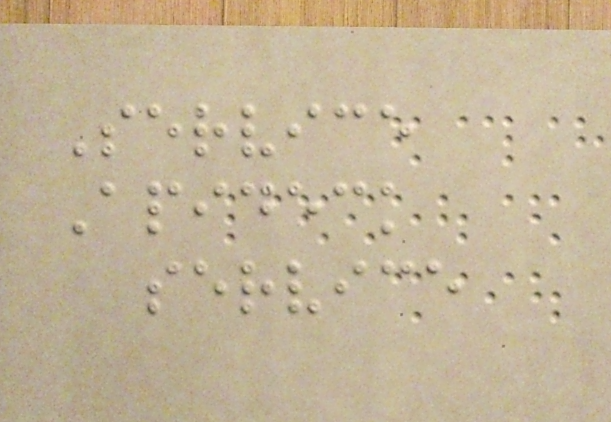Service
Apideck
service
